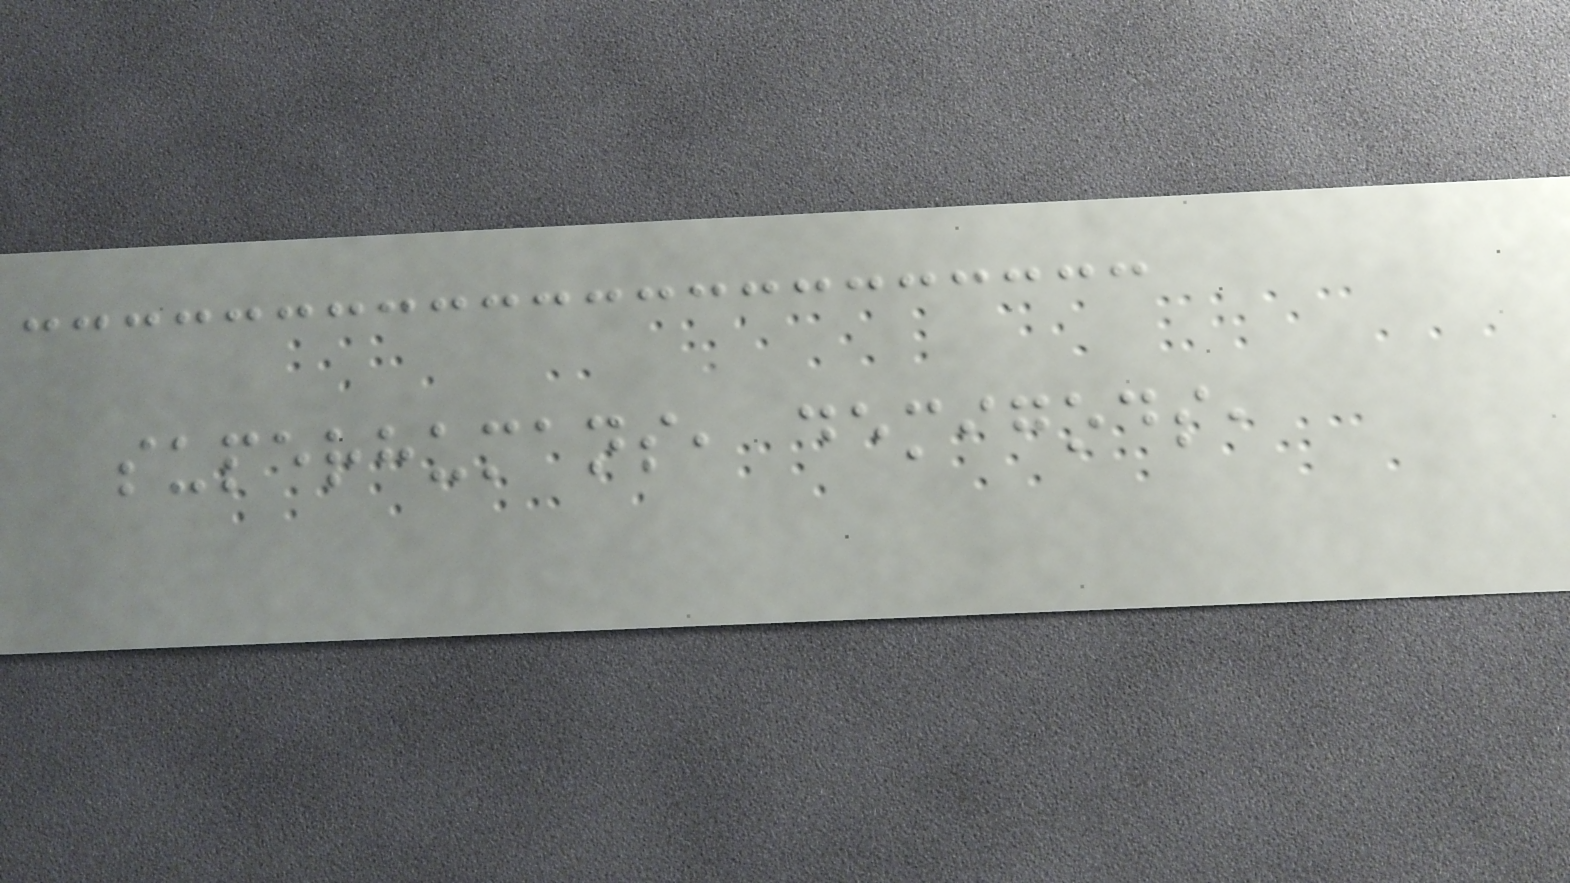superhumans, demigods,
